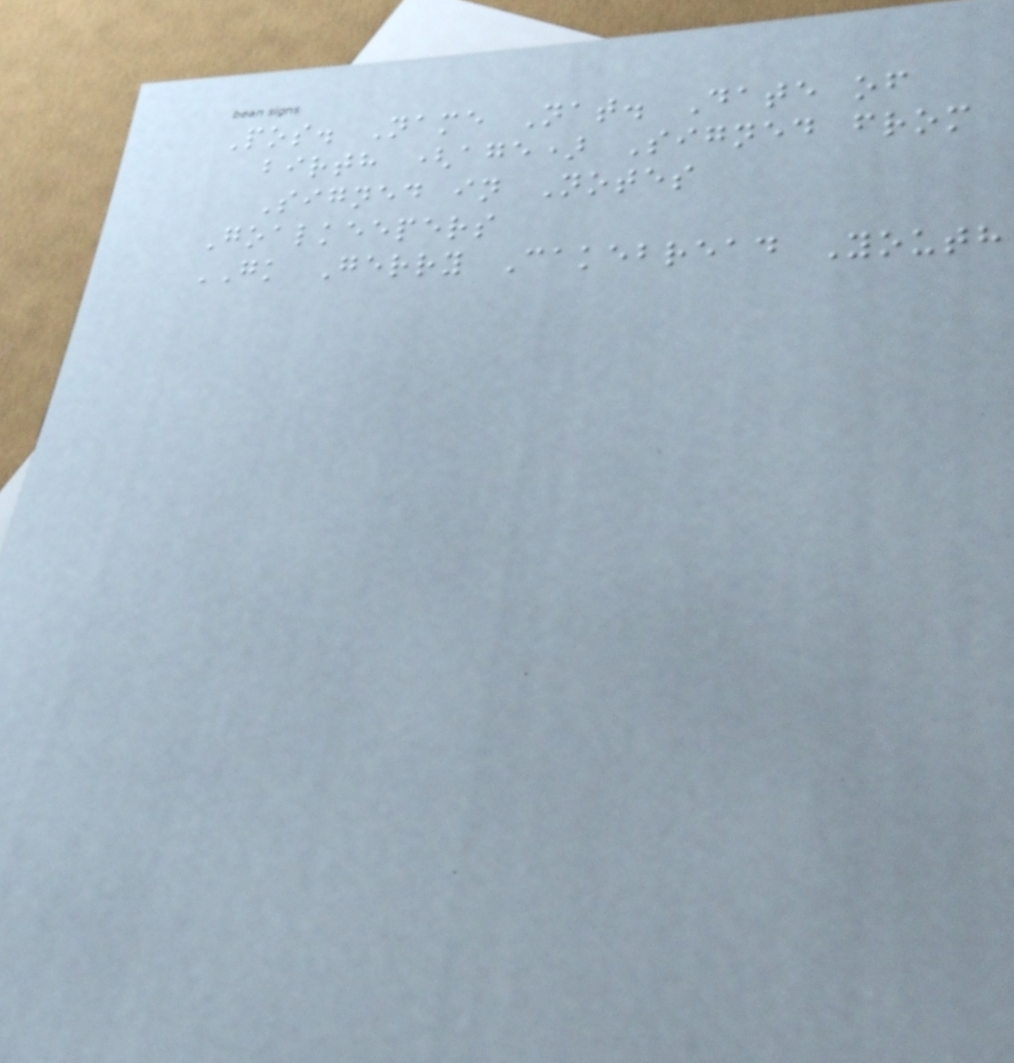Pos. Name Nat. Date of
birth (age) Signed from
Signed in Notes
Goalkeepers
GK Gerry Cakebread Youth
